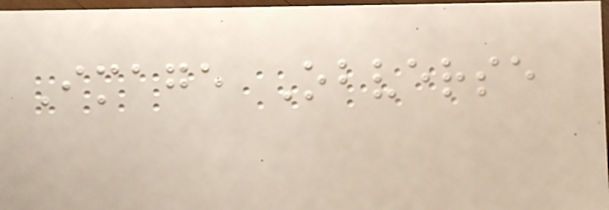Image Obverse
